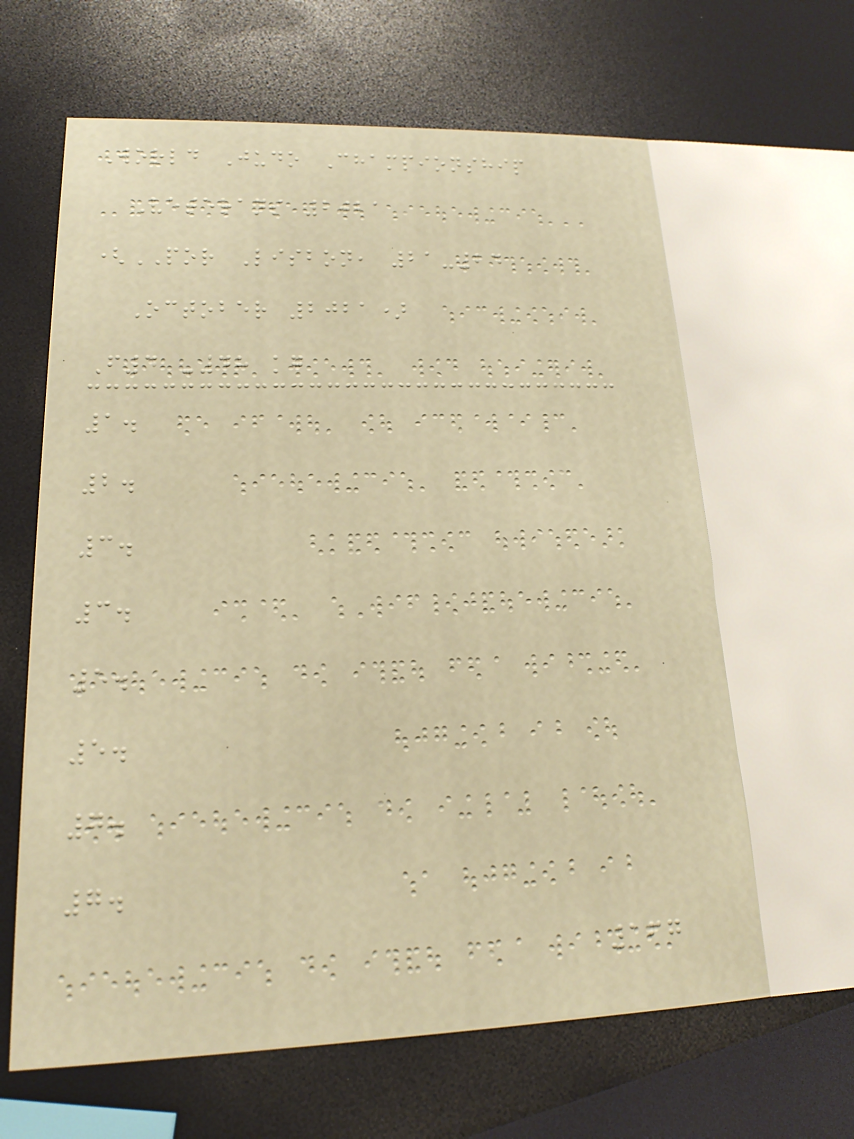World Judo Championship
Veterans 2021
(POR Lisbon, 21-24
October 2021)
F4 -48 kg
1.
2.
3.
3.
5.
5.
7.
7.
167
